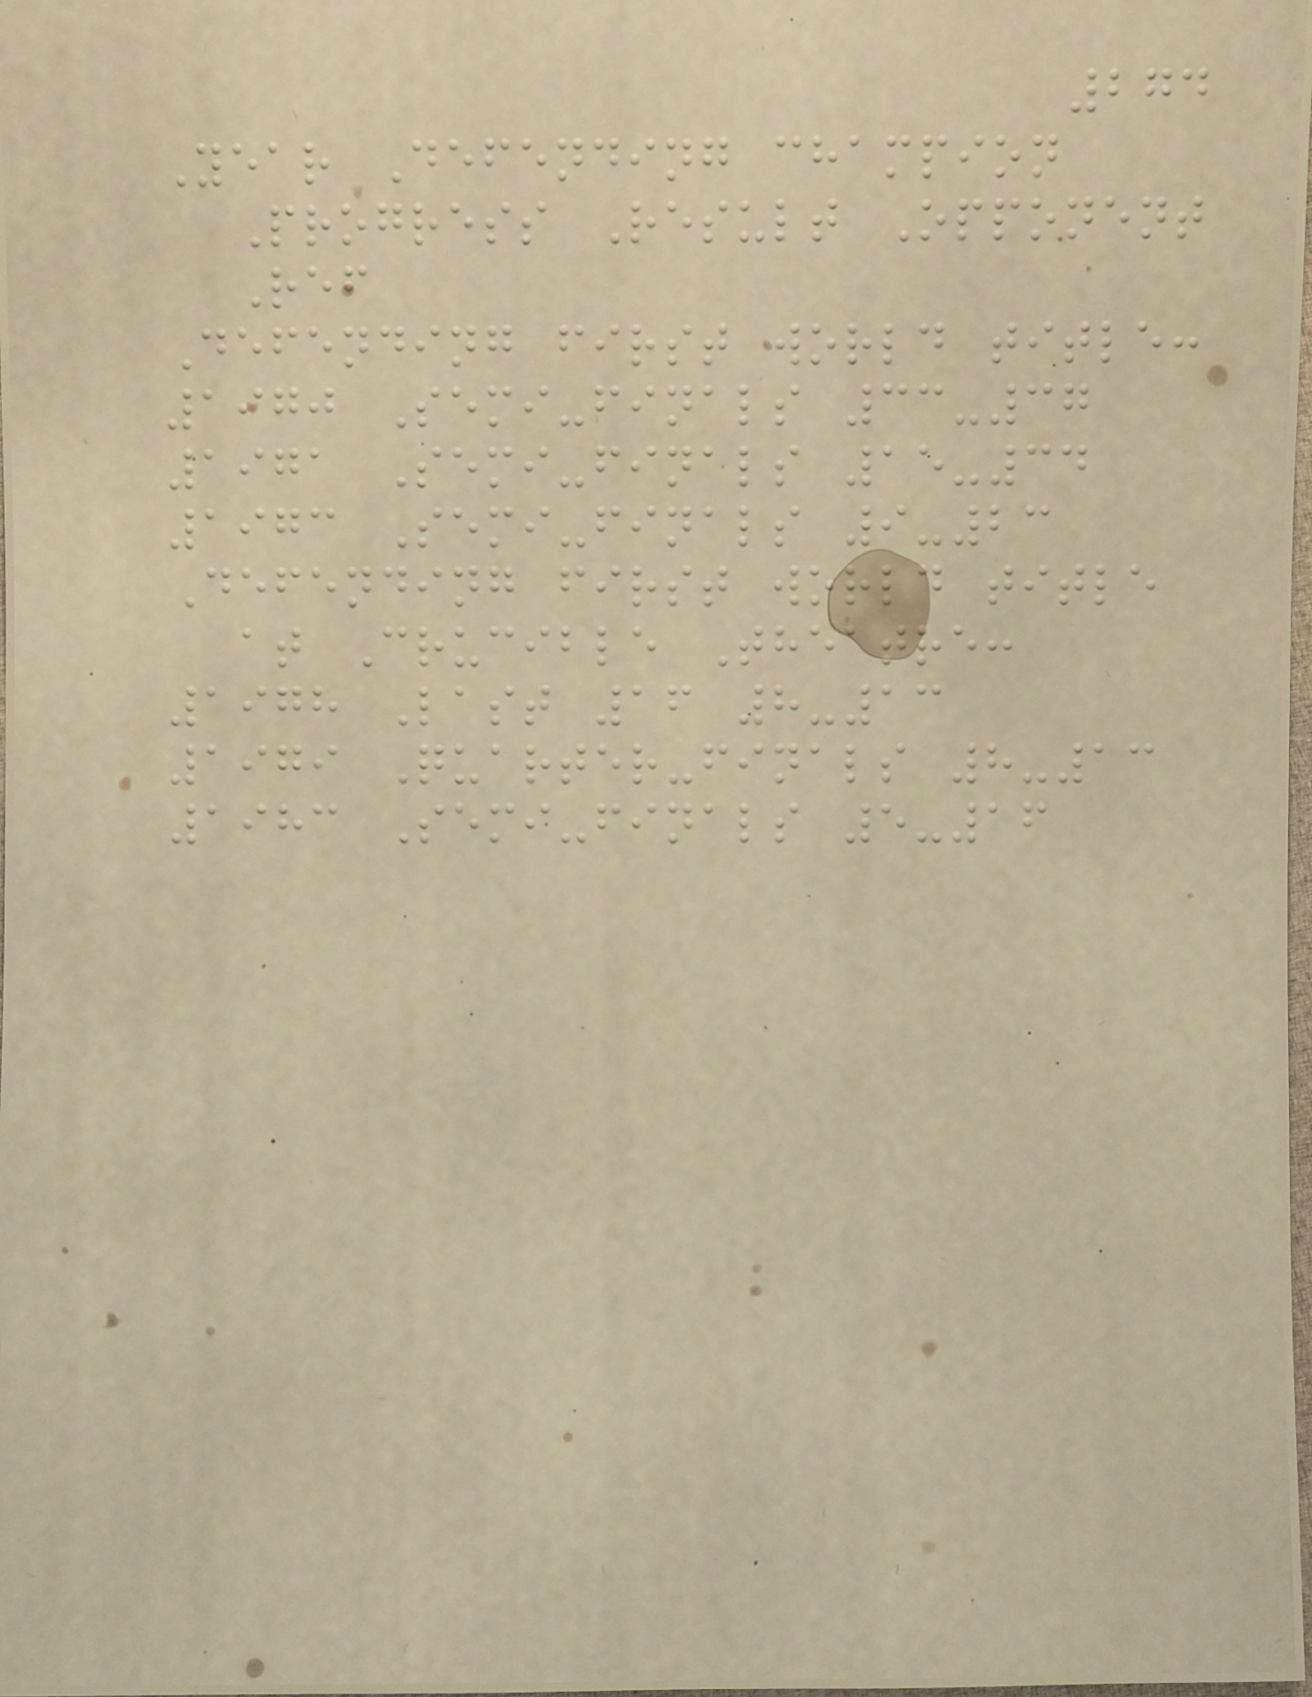274
Year Defending champion
Progress Result Opponent
Ref
Defending first world title:
1970 Semi-finals 33-37
1971 Semi-finals 15-34
1973 Semi-finals 9-23
Defending first world title
at Crucible Theatre:
1978 Last 16 8-13
1979 Quarter-finals 8-13
1983 Semi-finals 5-16
